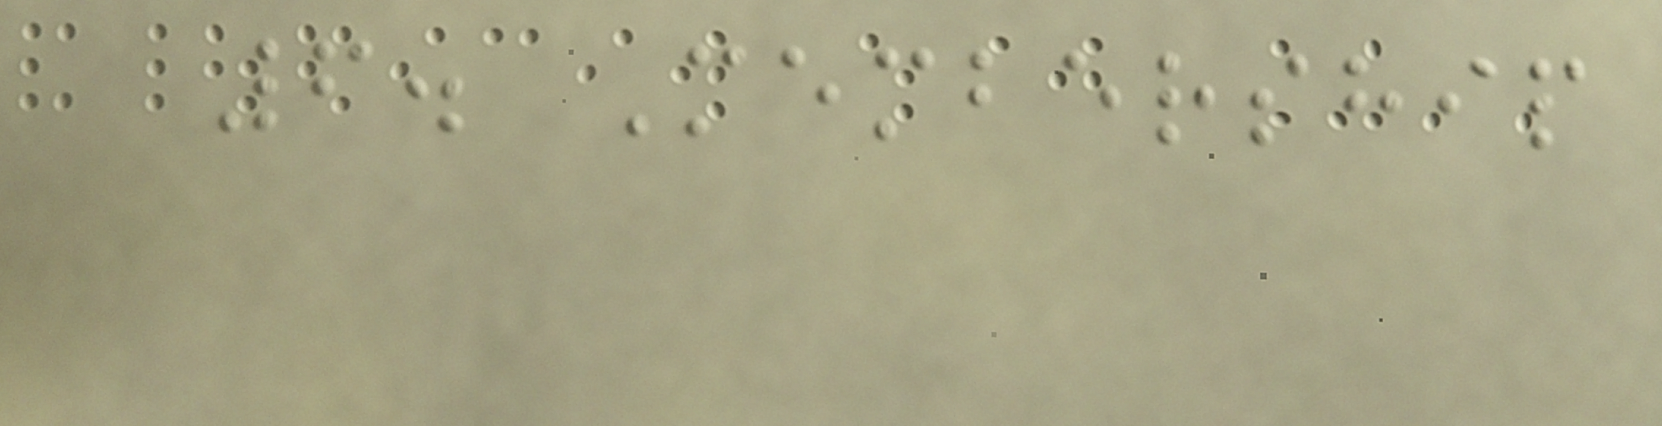6. Membership
